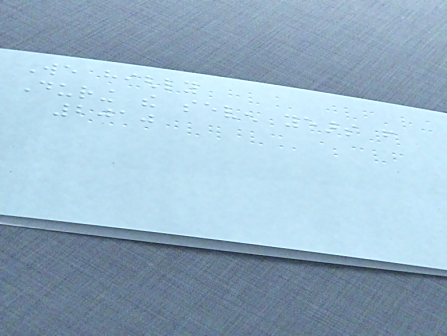We highly
During the seven years from
2010
